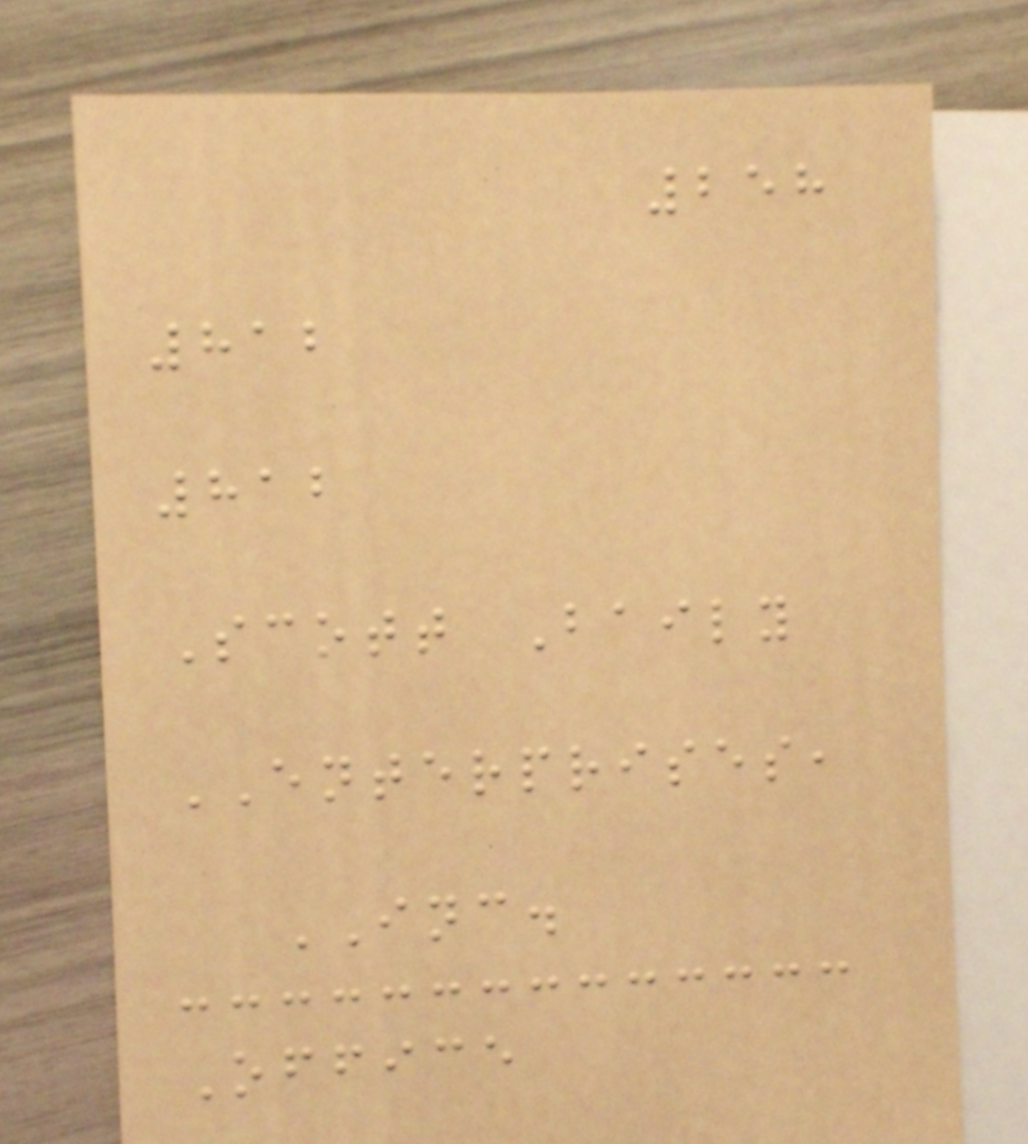258
812
812
Scott Baily
ENTERPRISES,
INC.
Office
